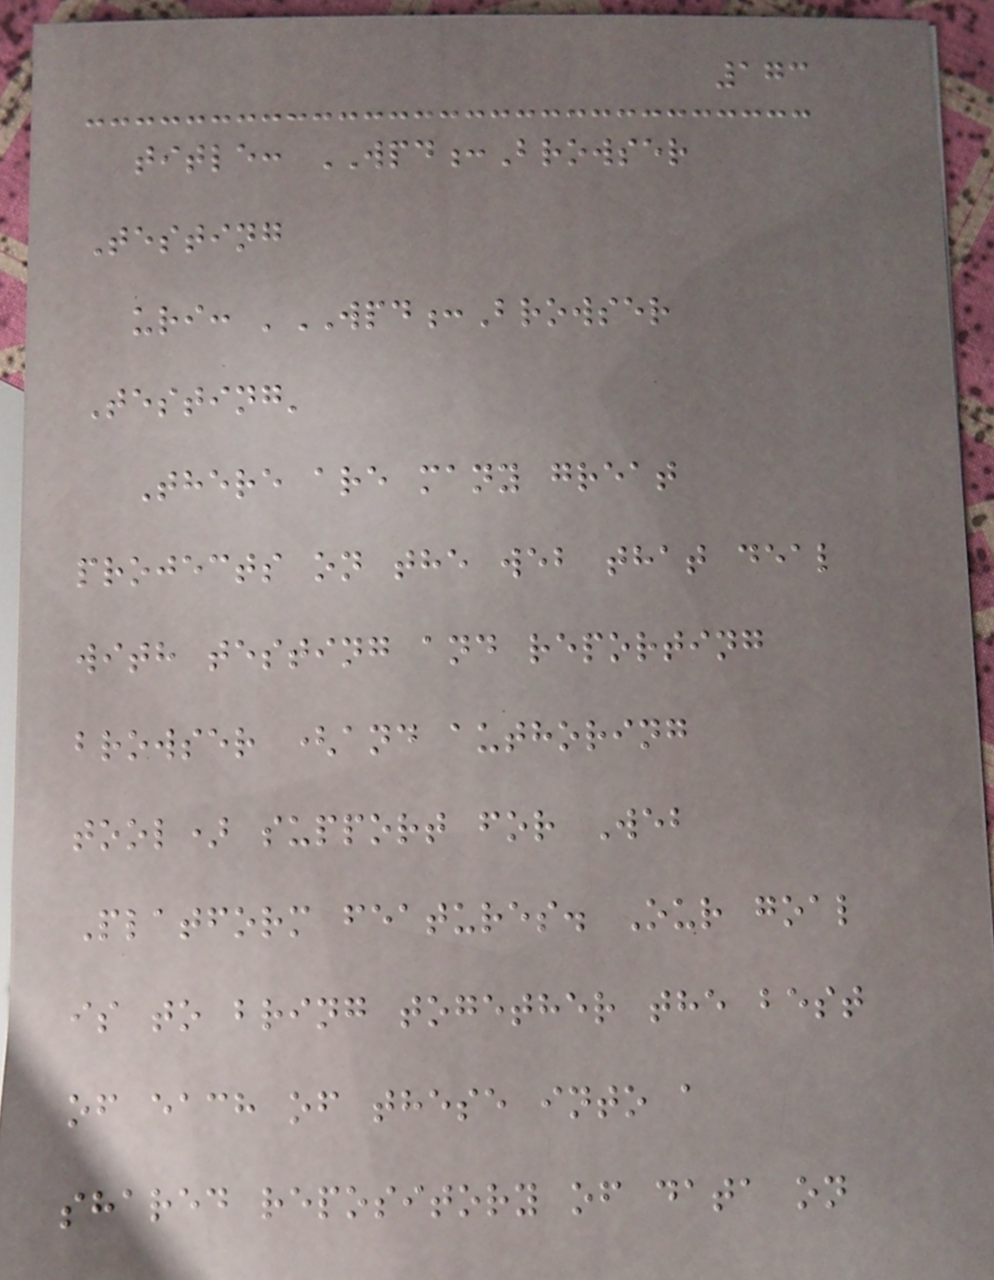173
title: WPD:Browser
Testing
uri: 'WPD:Browser
Testing'
There are many great
projects on the web that deal
with testing and reporting
browser (and authoring
tool) support for Web
Platform features. Our goal
is to bring together the best
of each of these into a
shared repository of data on
